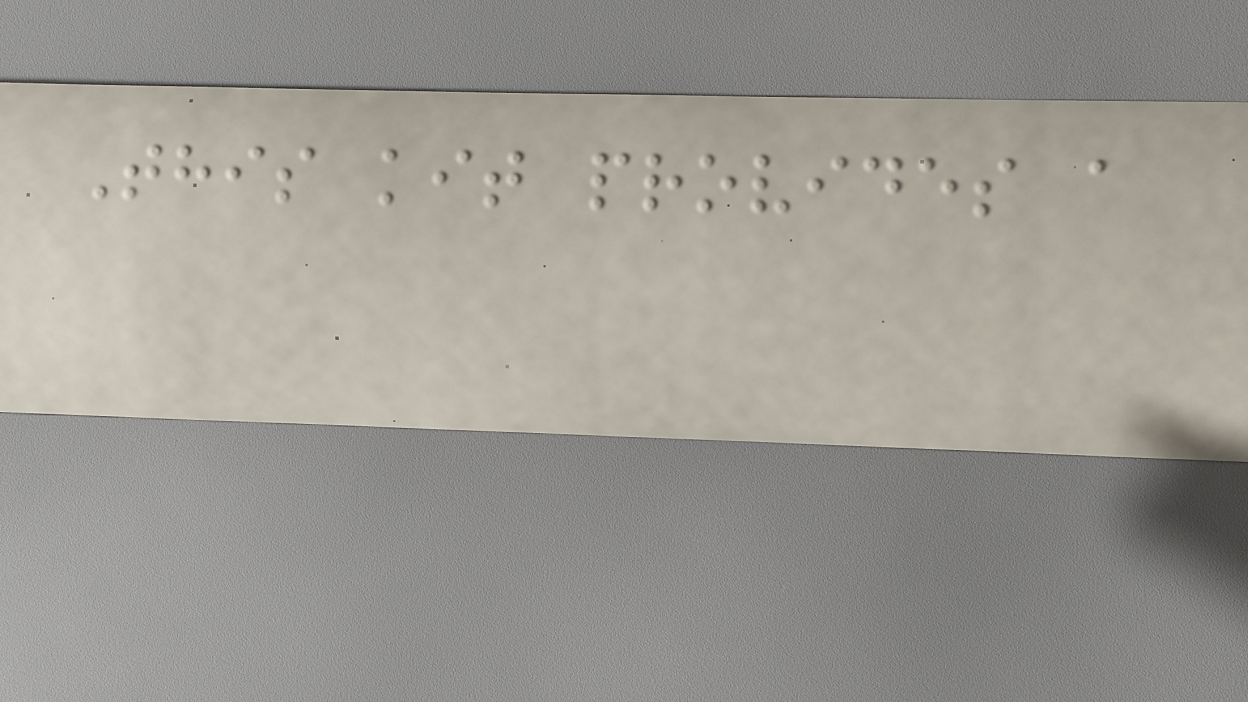This kit provides a
